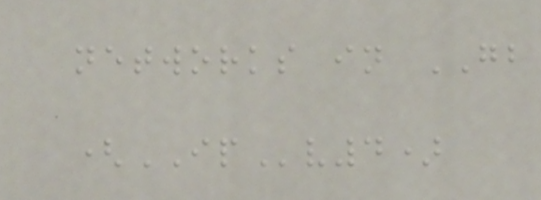networks in GB
(IPv4)
